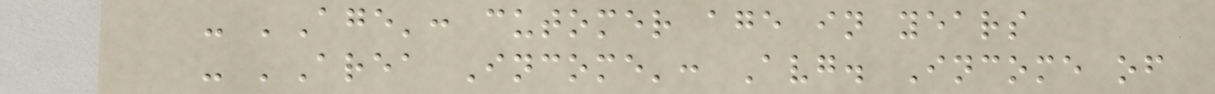- 'Age': cutomer age in years
- 'Area Income': Avg. Income of
